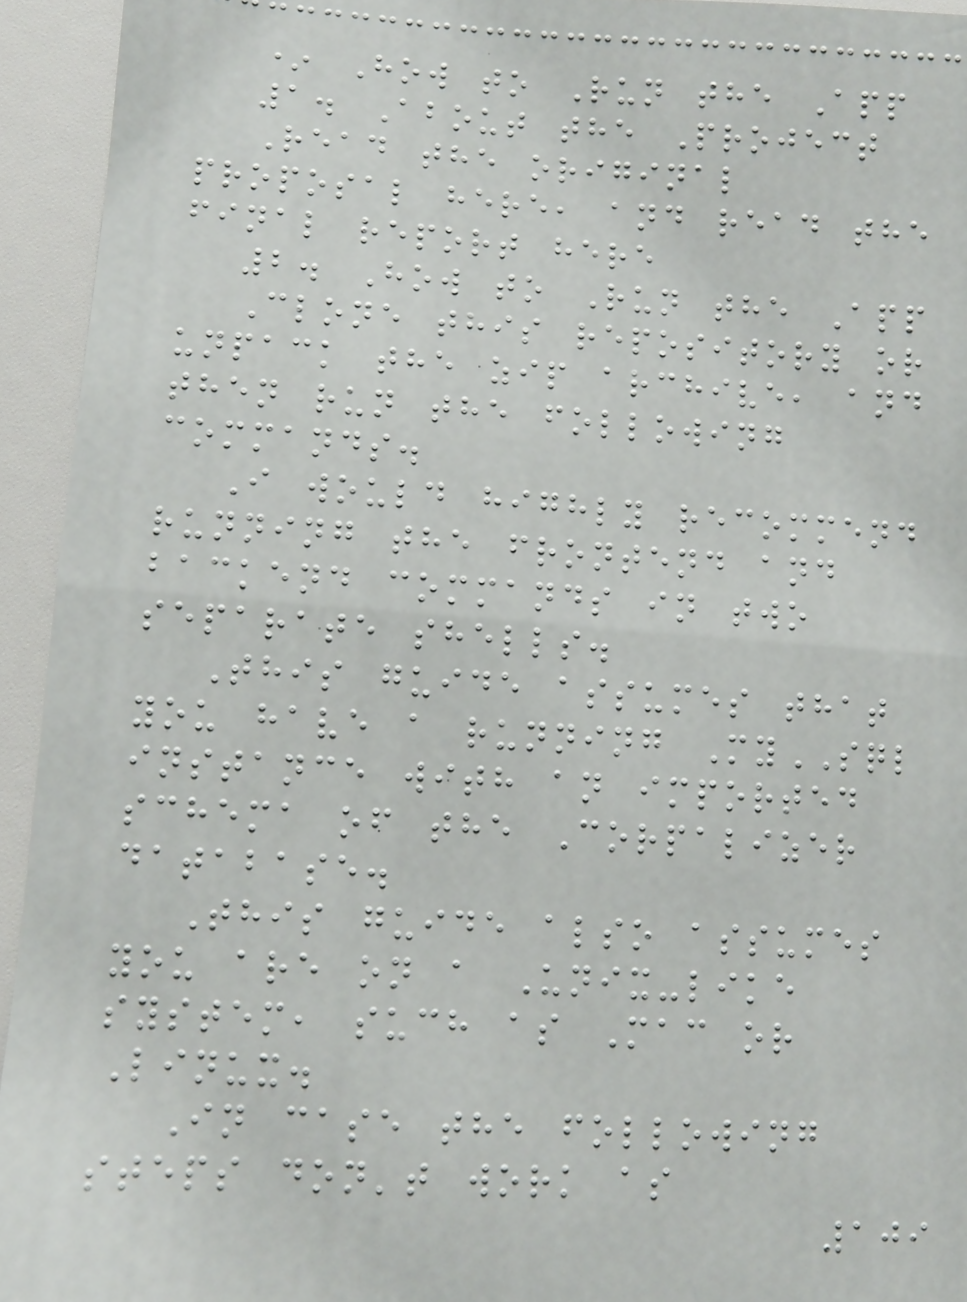* How to Run the App
1. About the Project
Read the original
proposal here, and read the
final report here
2. How to Run the App
Clone this repository or
unpack the zip archive, and
then run the following
commands.
I would highly recommend
running the frontend and
backend commands in two
separate shells.
This guide assumes that
you have a running MySQL
instance with an imported
schema of the Corpalizer
database.
This guide also assumes
you are on a Unix-like
system, such as Mac or
Linux.
In case the following
steps don't work as
109
